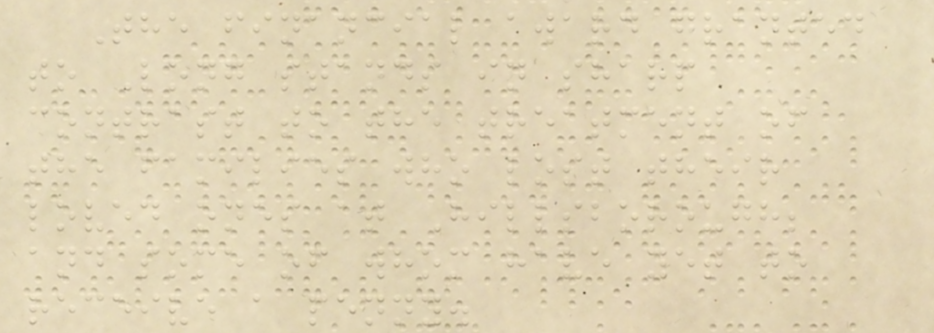The financial award granted
to Long stands in sharp
contrast to the treatment of
the families who lost their
loved ones at Hillsborough;
and some of whom have yet to
receive a penny.
